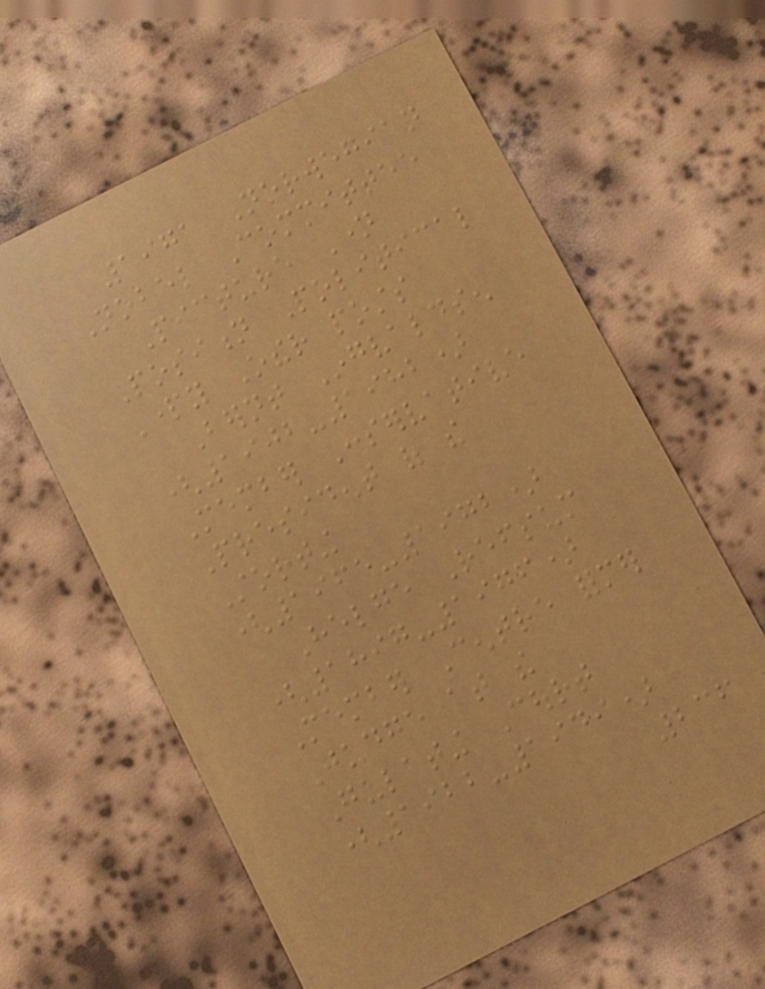1971 Norwegian
Nobel Committee
Picture Name
Position Political
Party Other posts
Bernt Ingvaldsen
(1902-1982)
Member Conservative
President of the
Storting
(1965-1972)
Helge Refsum
(1897-1976)
Member Centre former
Judge at the
Gulating Court
(1922-1949)
236
